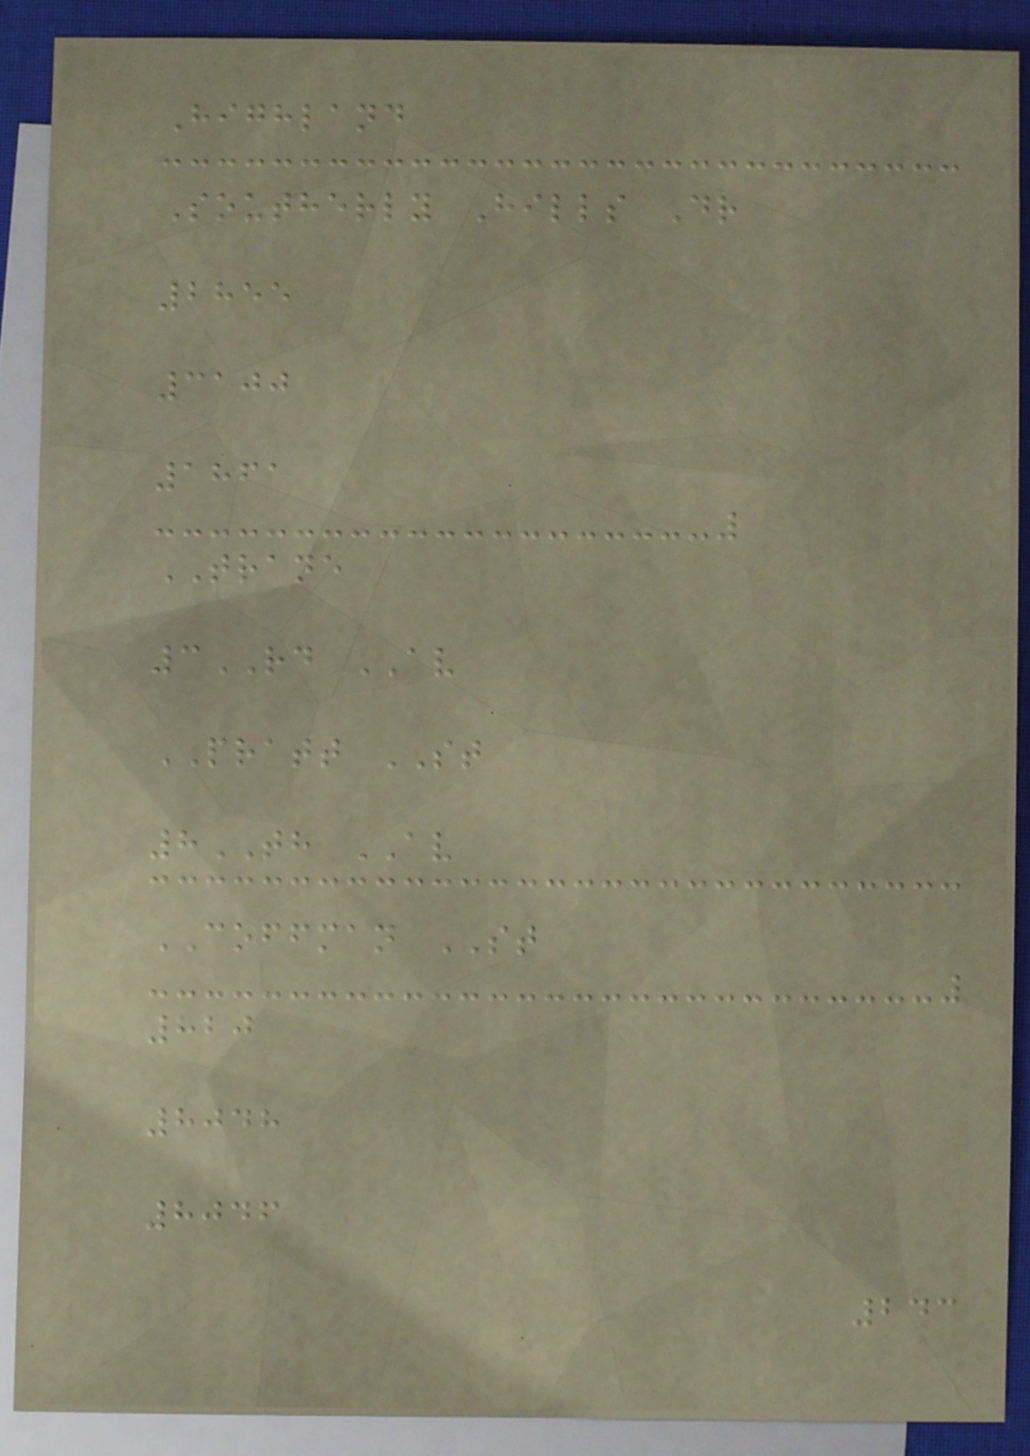Highland
Southerly Hills Dr
2855
3100
1861
TRANE
3RD AV
PRATT ST
8TH AV
COFFMAN ST
820
8048
8046
243
